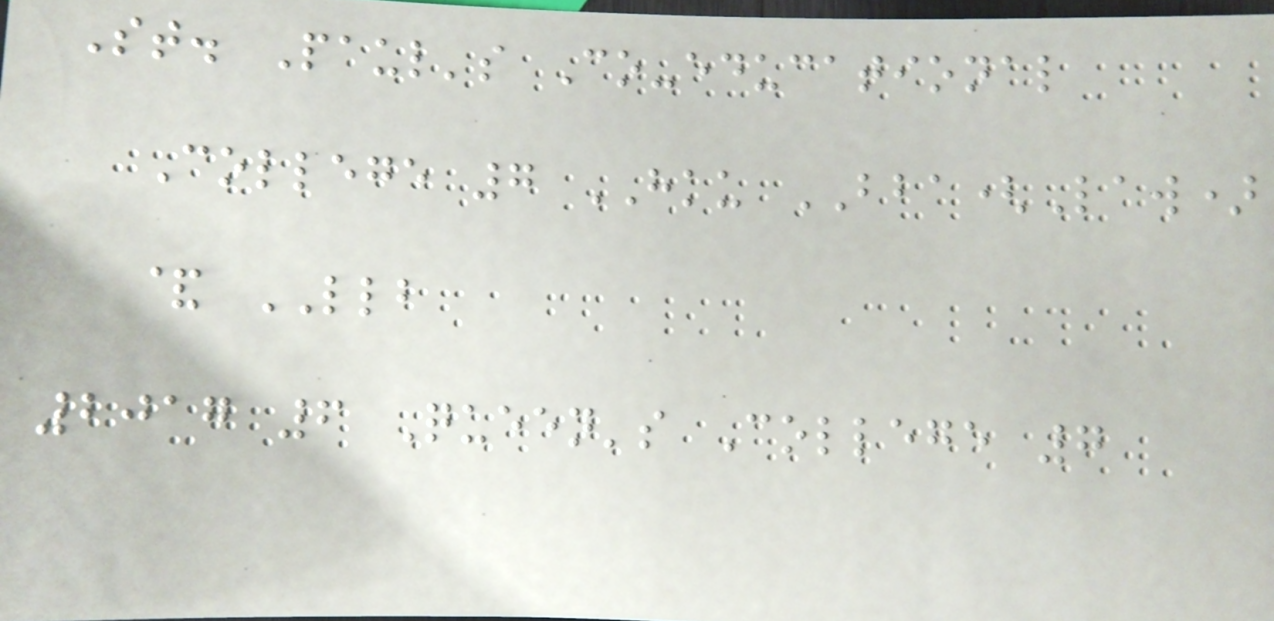St. Paul's Co-educational
College 7 HKU BBA(Law)
& LLB
2017 6 Queen's College 7
